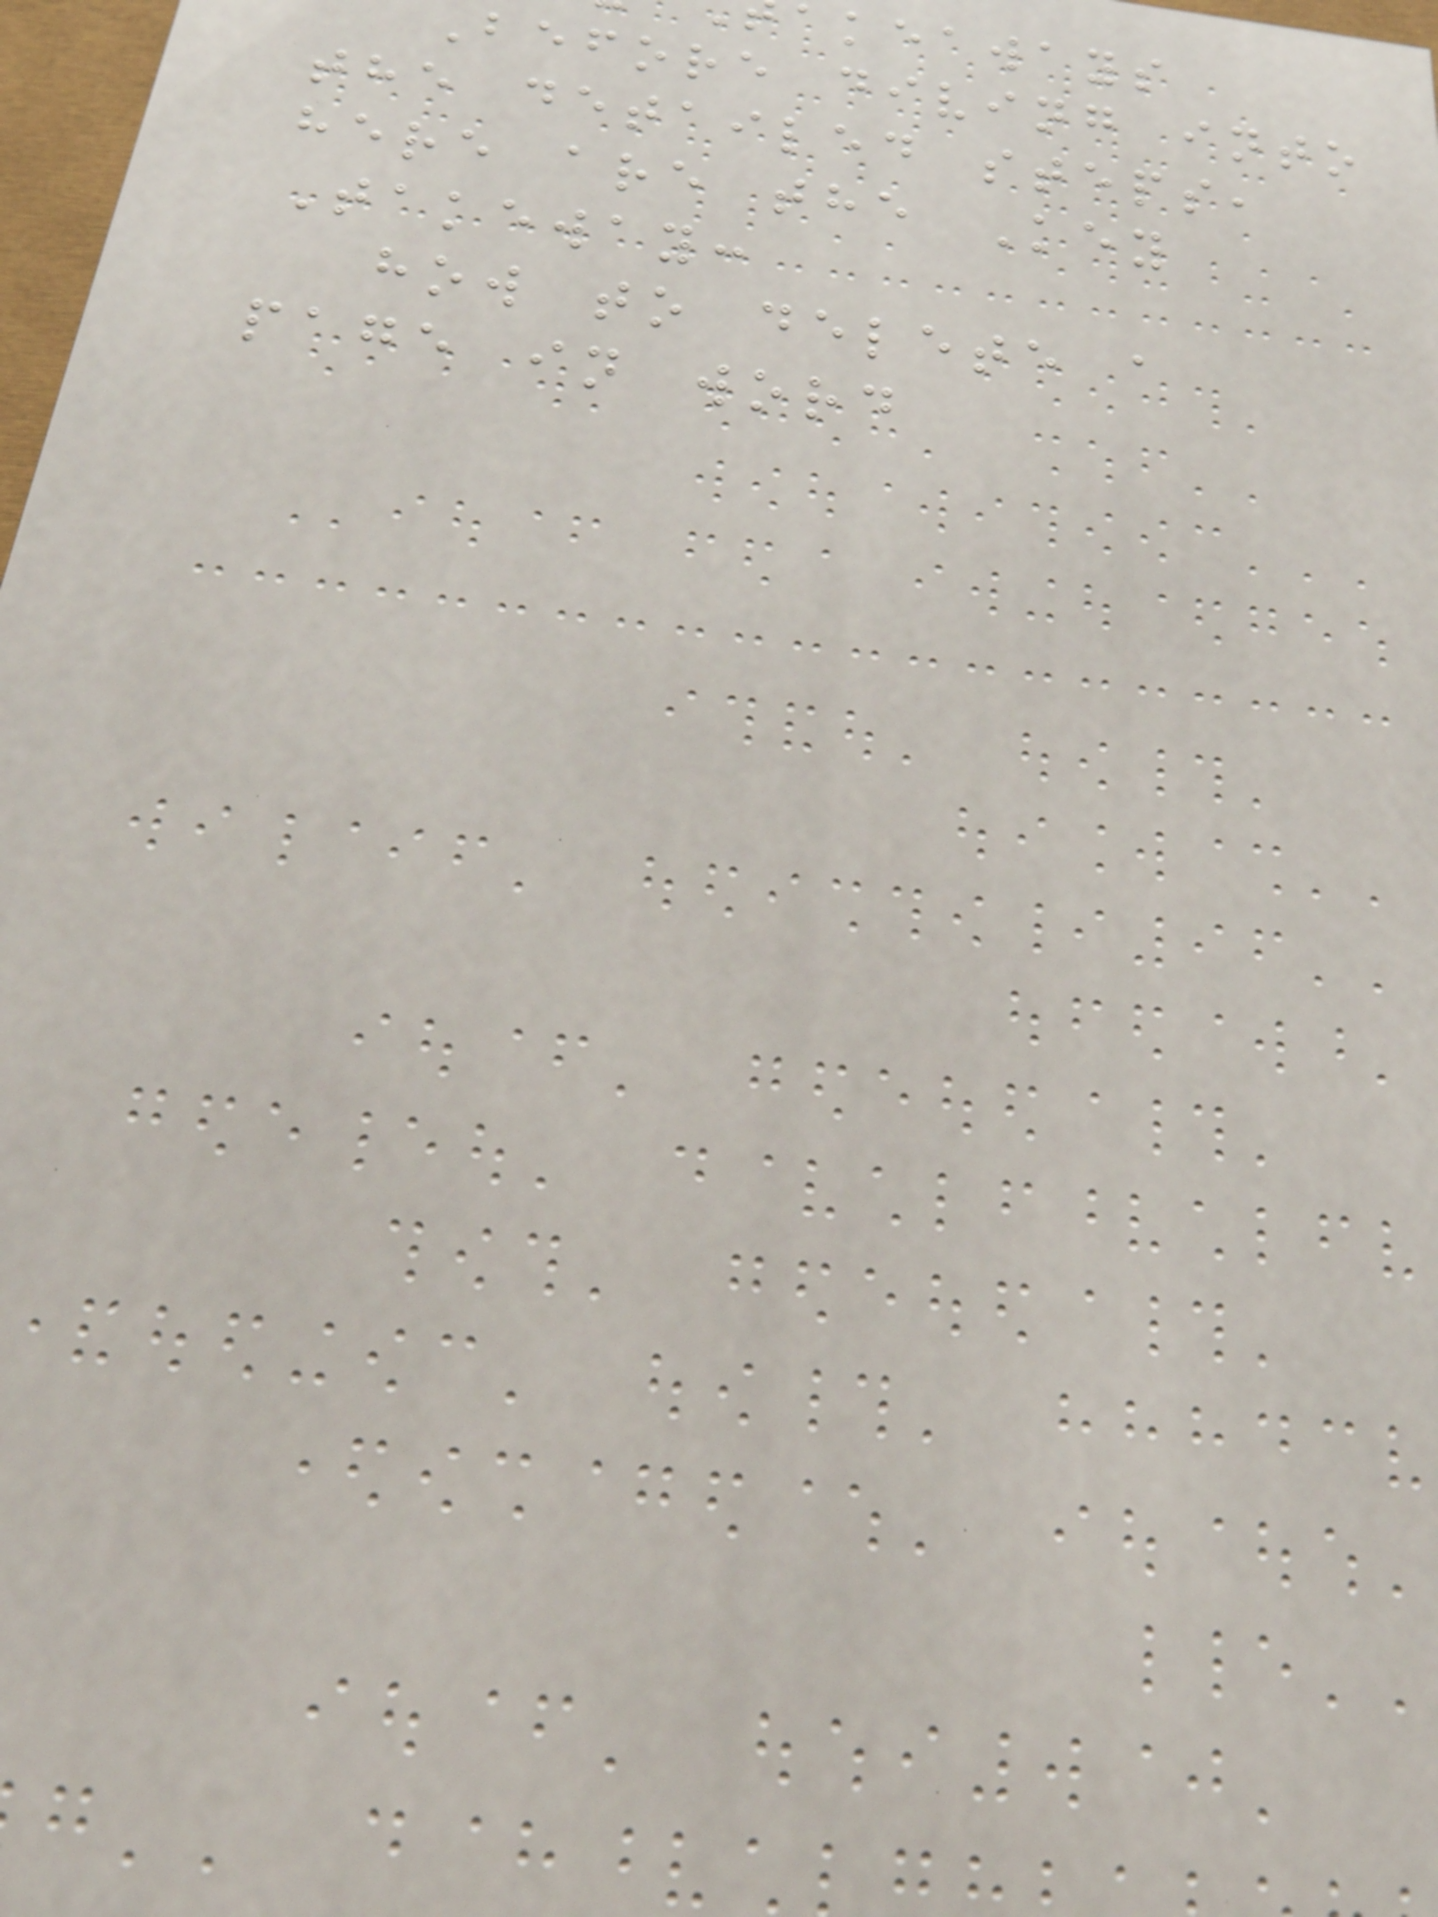akeaways
Before diving into
the detailed steps,
here are the Key
Takeway:
how to delete a
page in word
